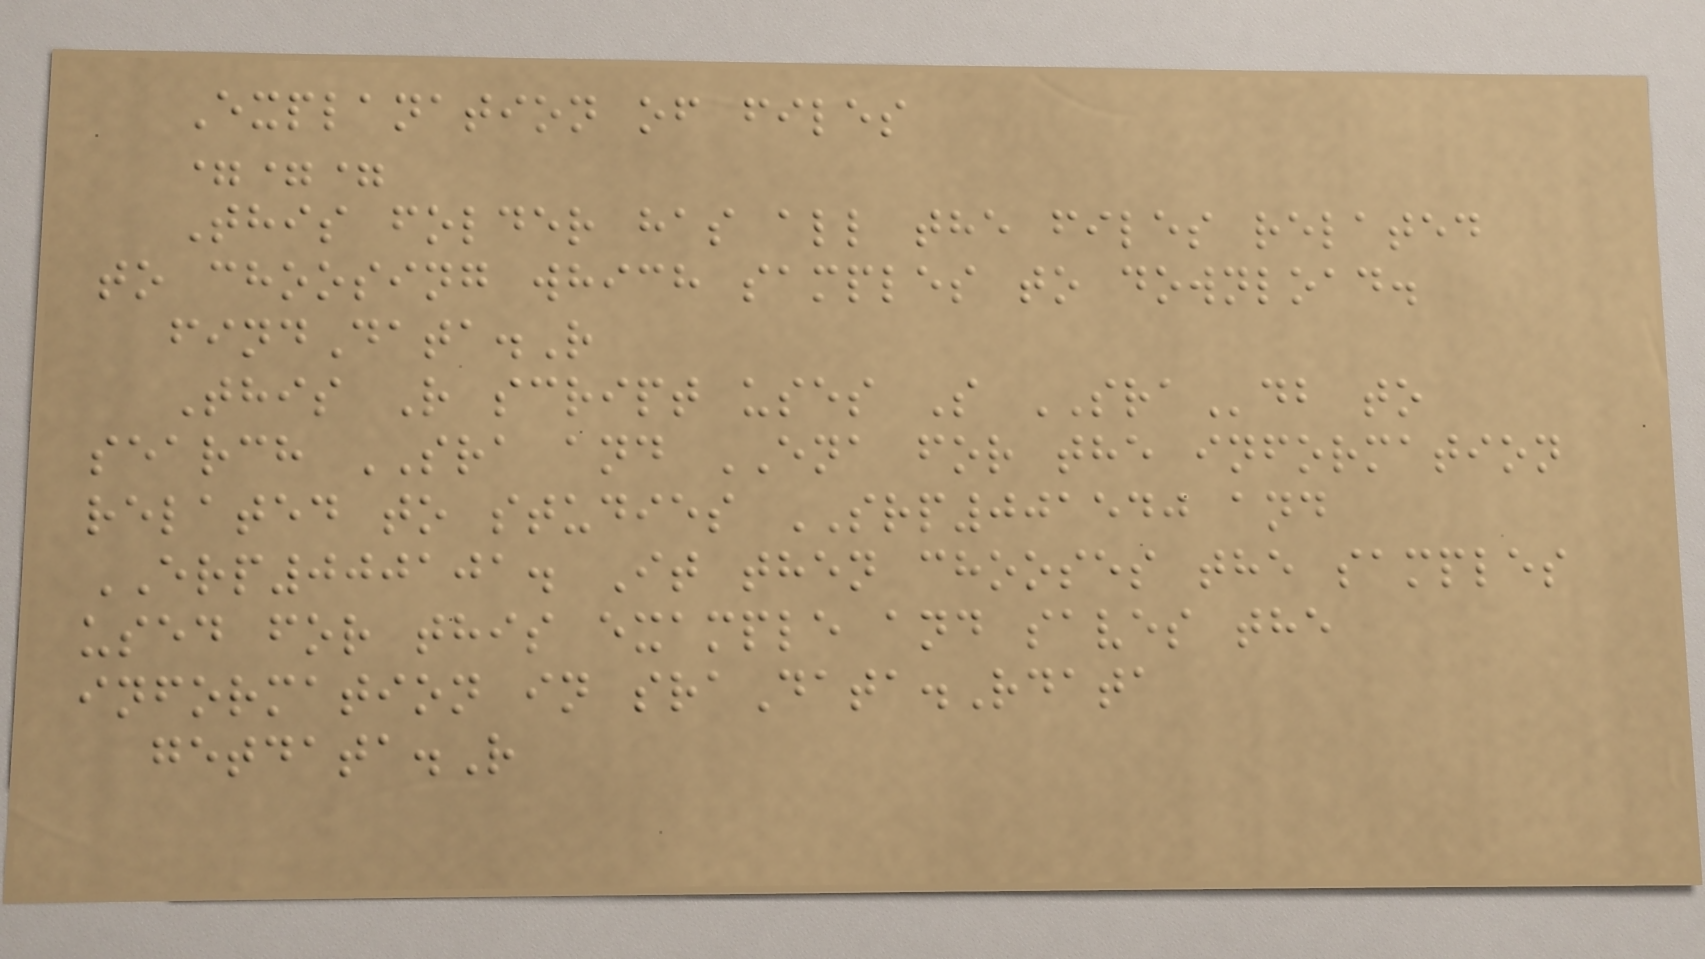Explanation of files
===
This folder has all the files related
to choosing which samples to download.
findData.R
This R script uses S SRAdb to
search SRA and ENA for the information
related to studies SRP001540 and
ERP000101. It then chooses the samples
used for this example and saves the
information in sraData.Rdata
getdata.R
